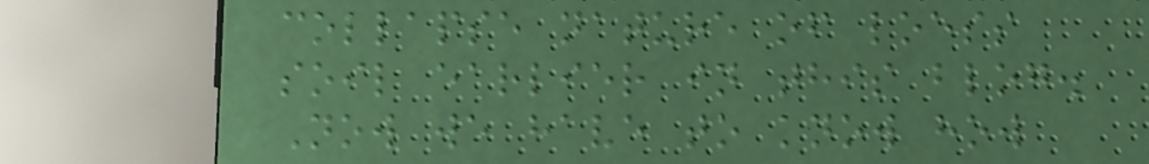collapse nature of loess
soil earlier in this blog.
Now we have to know how
